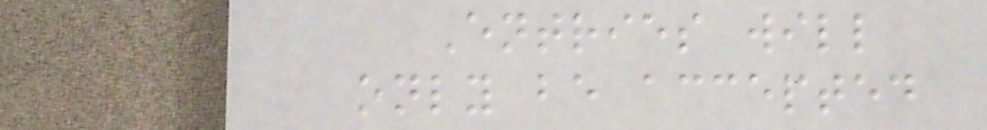Entries will
only be accepted
